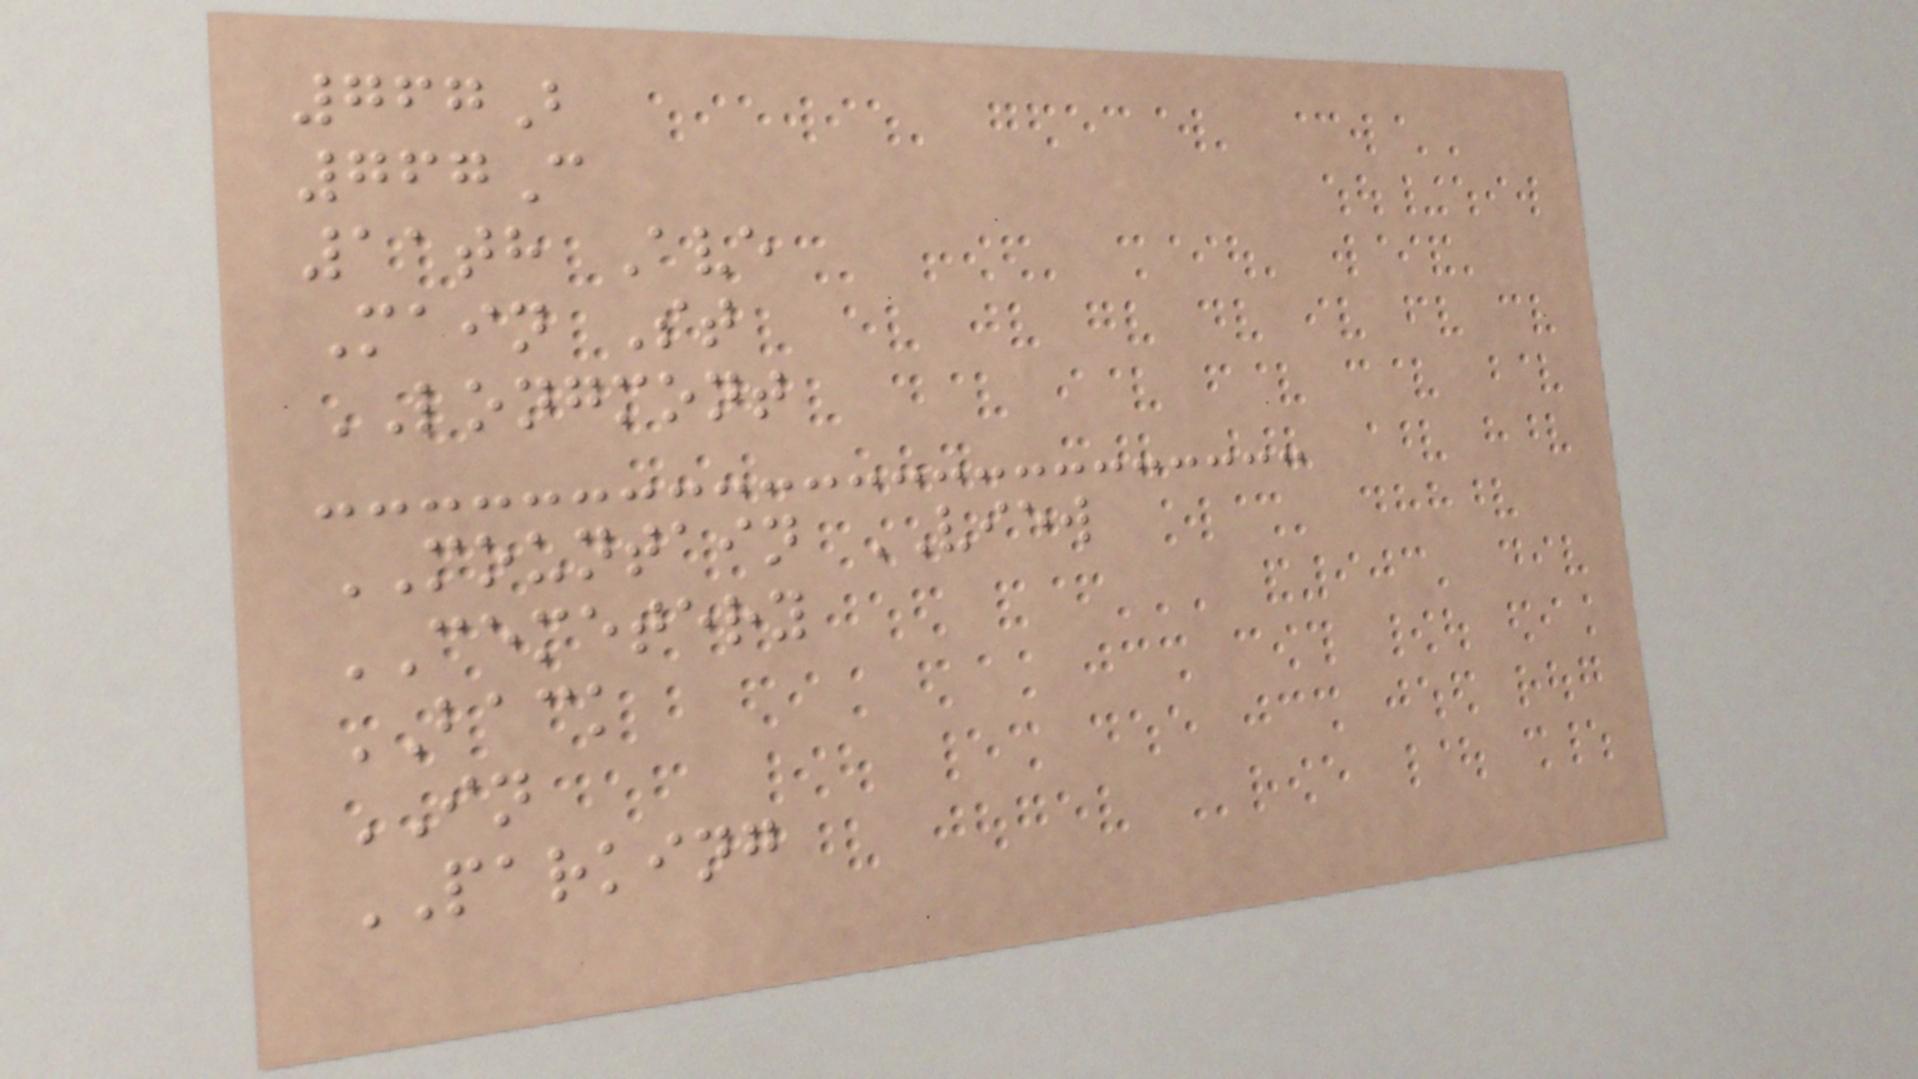767B
767C
11th Ave
Main St
LONGMONT
MOUNTAIN VIEW
CEMETERY
BACK
IN
PARKING
